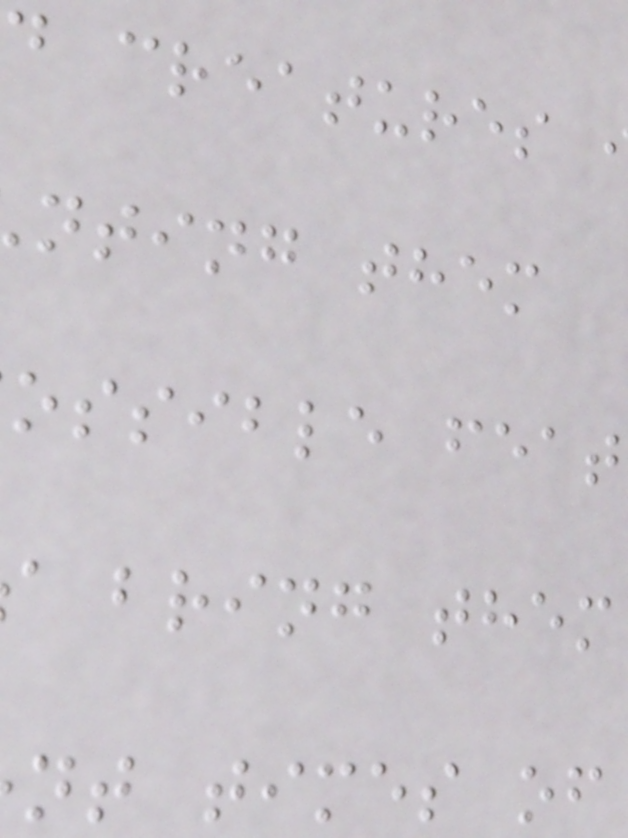creatures
nting them
ossible feat
bring them
nt times of
